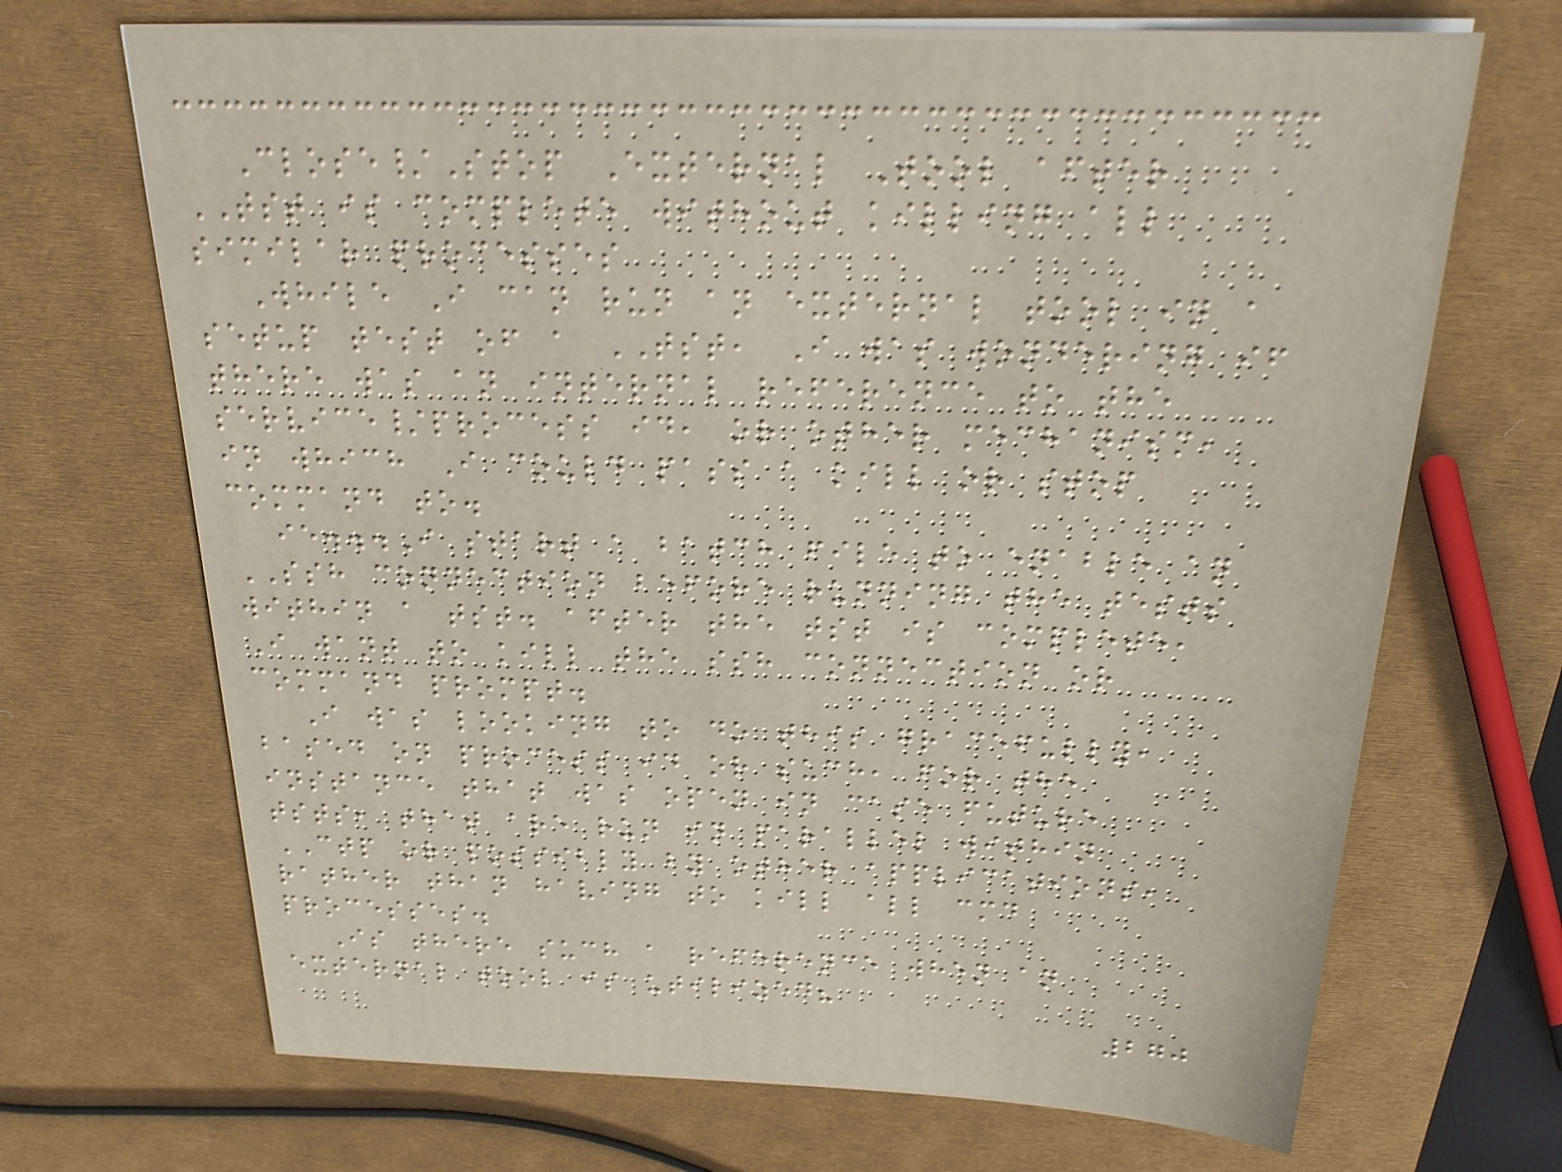Close/Stop External Tool after
TST is complete without killing all
similar processes
While I can run an external tool in a
setup test of a TST, I was wondering if
there was an internal reference to the
service/process id, or other mechanism,
in which I could pass a kill or stop
command to.
ie...I start a batch file to enable an
SSH connection before running the tests
within a tst. after the tst is complete,
I want to kill the ssh connection or
command prompt.
I was looking to do this gracefully,
based on process id or such, for the
instance that was open in case future
tsts, that are run in parallel within
CTP or possibly by other applications,
rather than having to kill all cmd
processes.
Is there such a reference when an
external tool is utilized?
270
